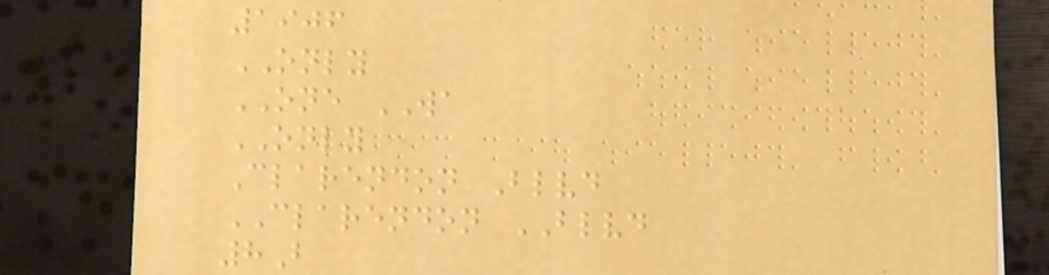1906
ONLY
ONE WA
ONLY
Clarendon Blvd
CLARENDON BLVD
8B
